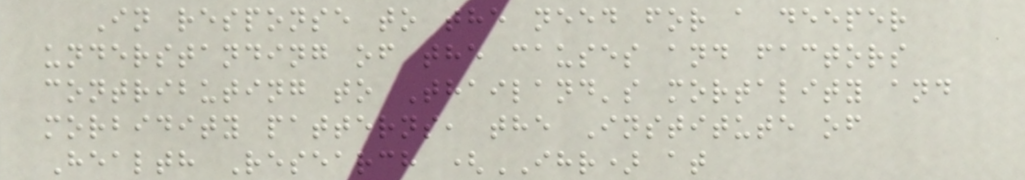In response to the need for a deeper
understanding of the causes and factors
contributing to Thailand's mortality and
morbidity patterns, the Institute of
Health Research (IHR) at
